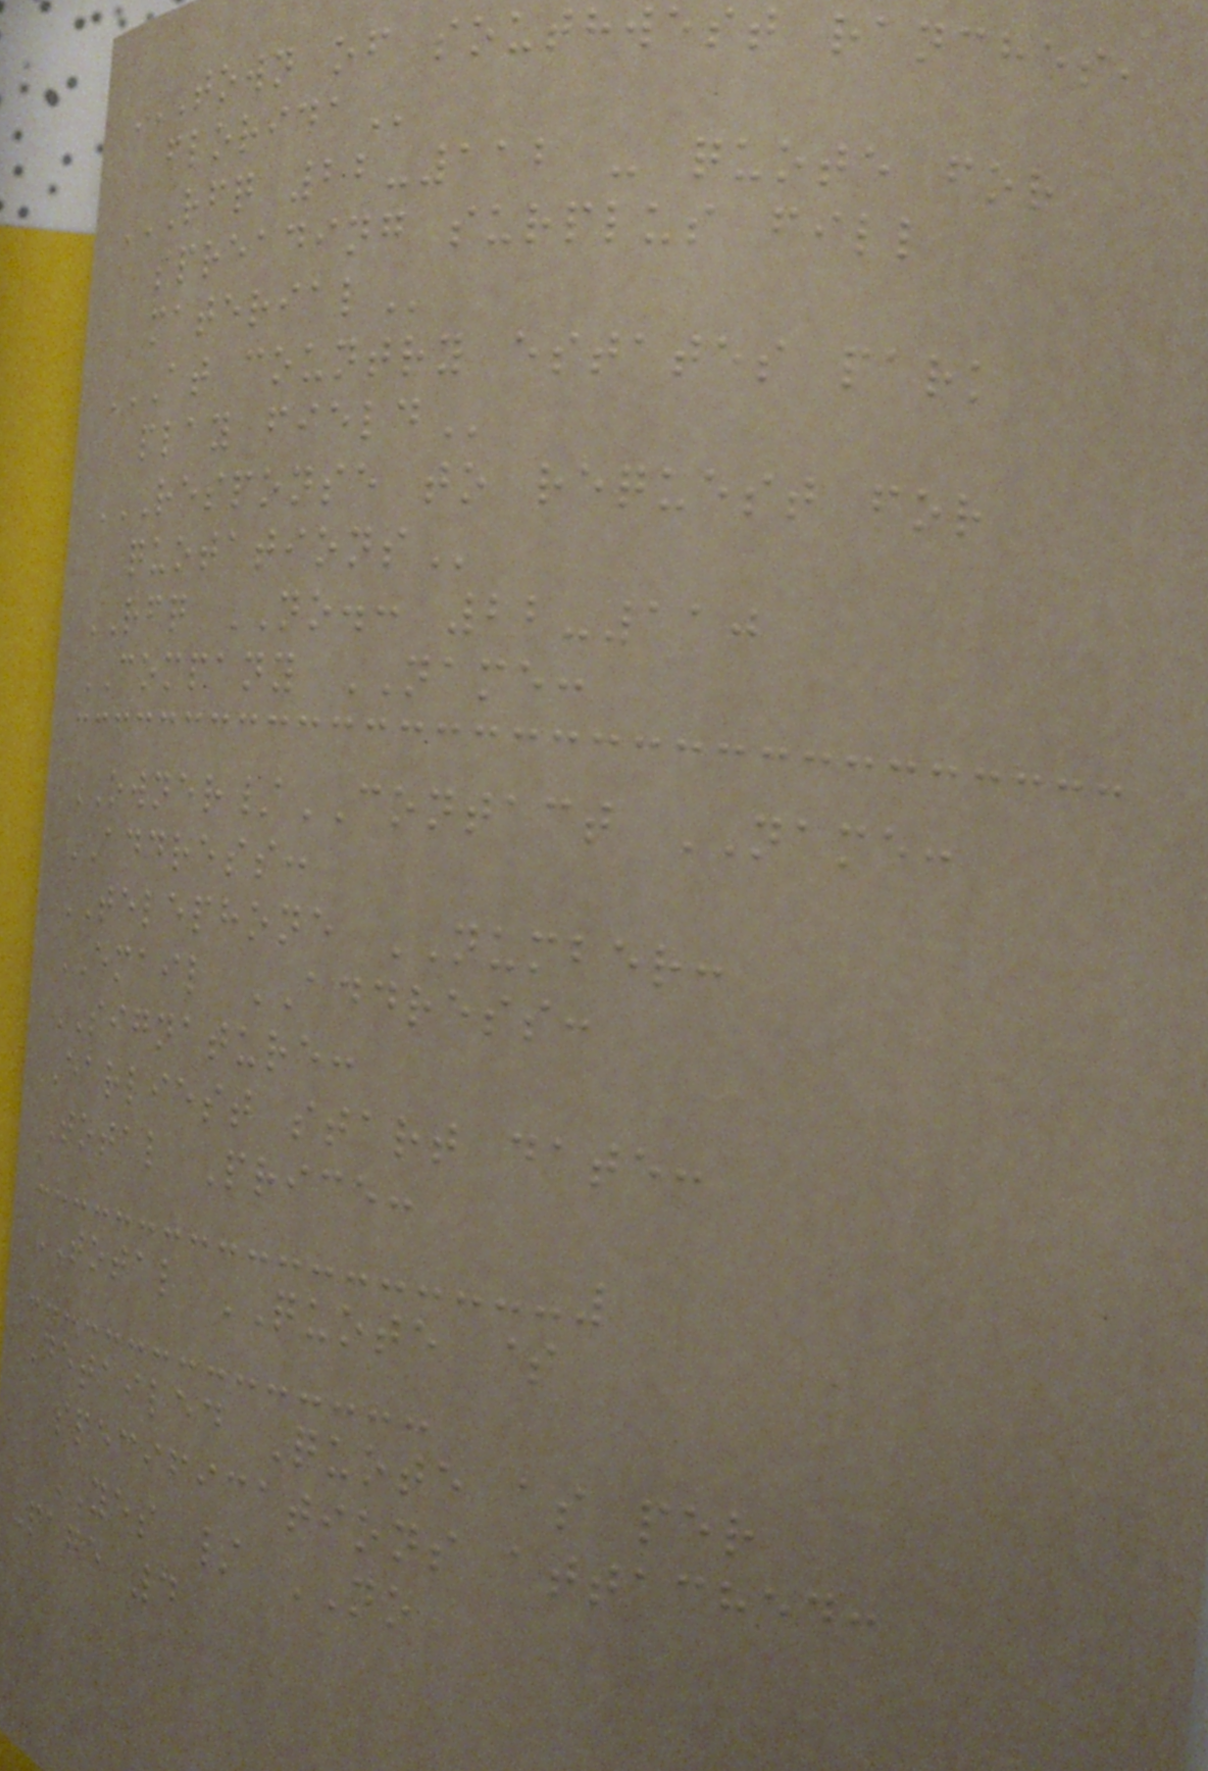TOWN OF SOUTHWEST RANCHES,
FLORIDA
RFQ 22-112 - QUOTE FOR
SPREADING SURPLUS FILL
MATERIAL
AT COUNTRY ESTATES PARK
PLAY FIELD
RESPONSE TO REQUEST FOR
QUOTATIONS
RFQ NO.: 22-110
COMPANY NAME:
OWNER/CONTACT NAME:
ADDRESS:
TELEPHONE NUMBER:
EMAIL ADDRESS:
SIGNATURE:
Earliest start date:
Total Price:
TOTAL QUOTE $
Detailed Quote as per
specifications attached:
YES / NO
Page 4
